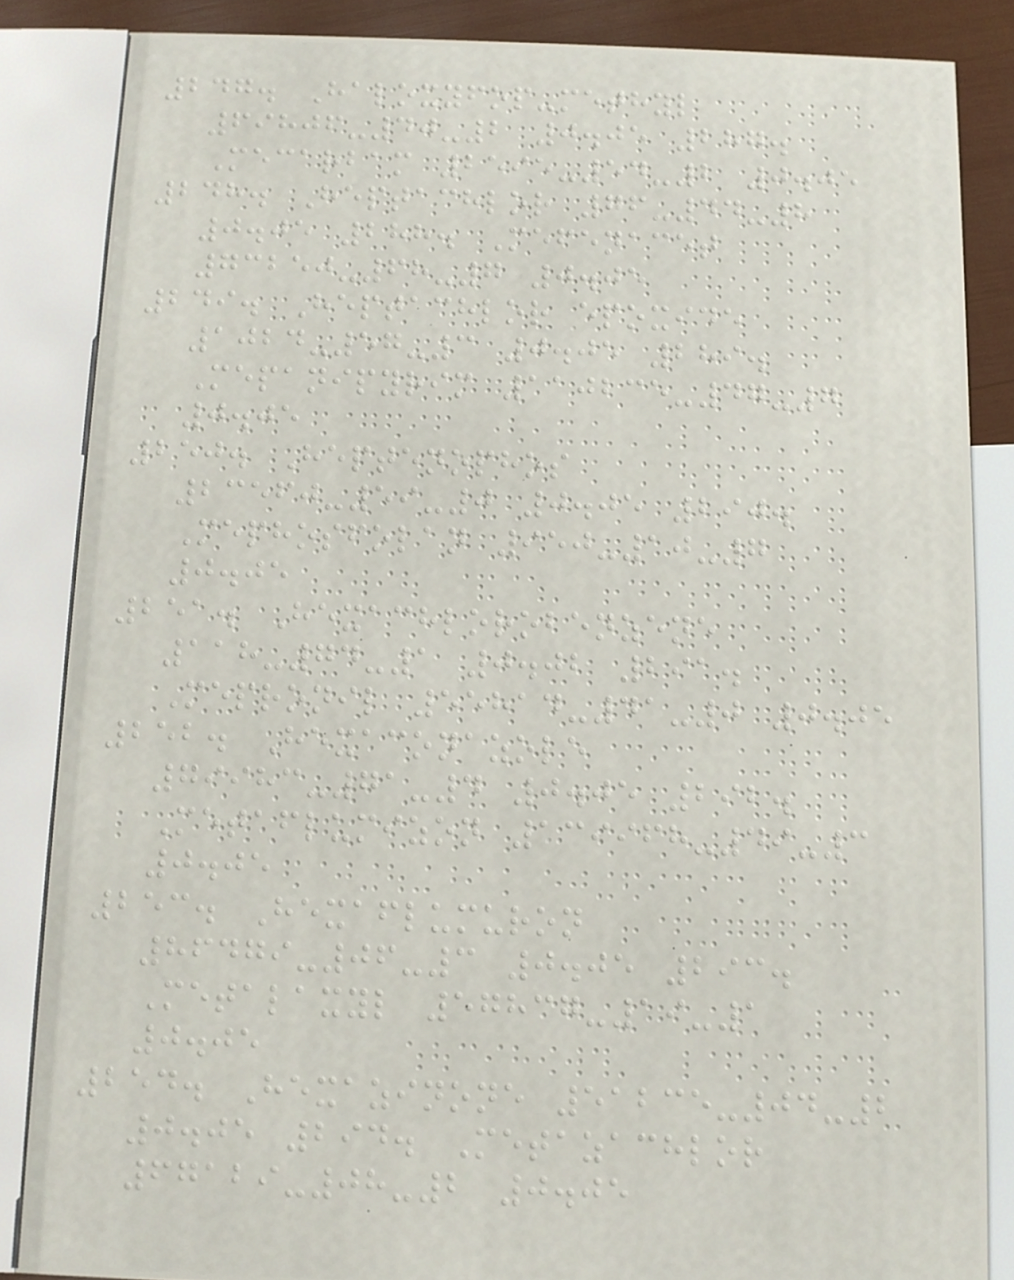247. Haloxyfop-methyl
69806-40-2 0.05 287.
Mecarbam 2595-54-2 0.05
248. Heptachlor 76-44-8
0.05 288. Mefenacet
73250-68-7 0.05
249. Heptachlor epoxide
1024-57-3 0.05 289.
Mepanipyrim 110235-47-7
0.05
250. Heptenophos
23560-59-0 0.05 290.
Mephosfolan 950-10-7
0.05
251. Hexachlorobenzene
118-74-1 0.02 291.
Mepronil 55814-41-0 0.05
252. Hexaconazole
79983-71-4 0.05 292.
Metaflumizon 139968-49-3
0.05
253. Hexaflumuron
86479-06-3 0.05 293.
Metalaxyl 57837-19-1
0.05
254. Hexazinone 51235-04-2
0.05 294. Metazachlor
67129-08-2 0.05
